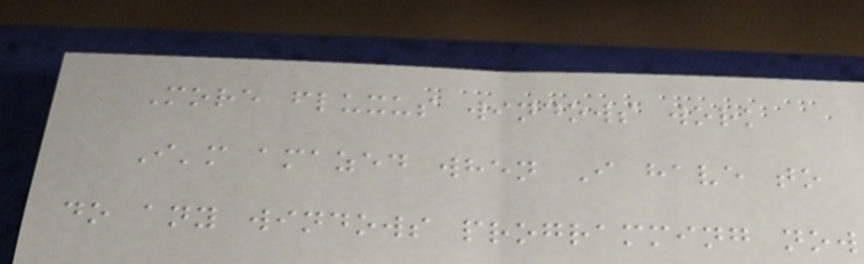More fluxus windows work
I'm amazed when I have to
do any windows programming now
